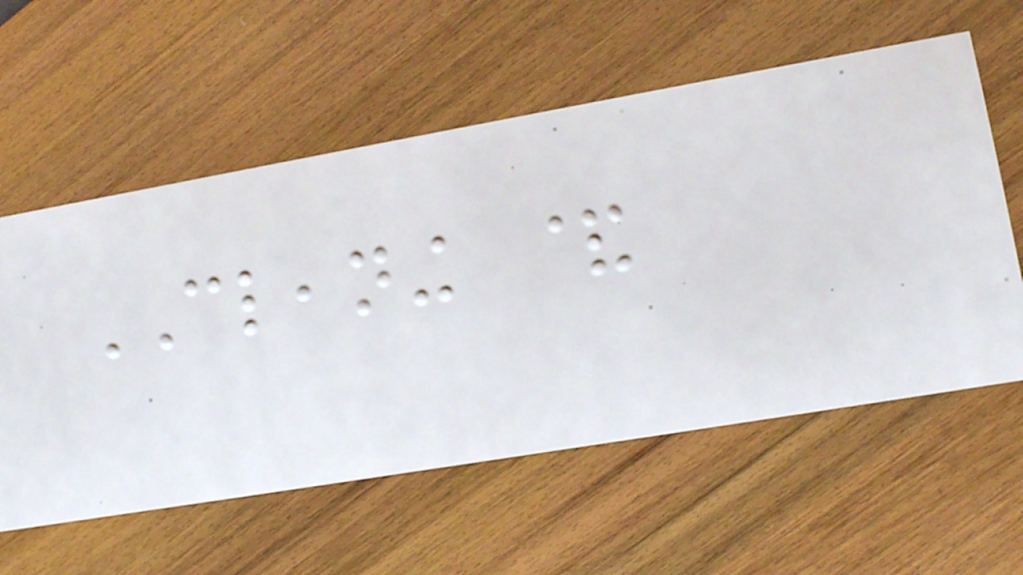CLEANING &
